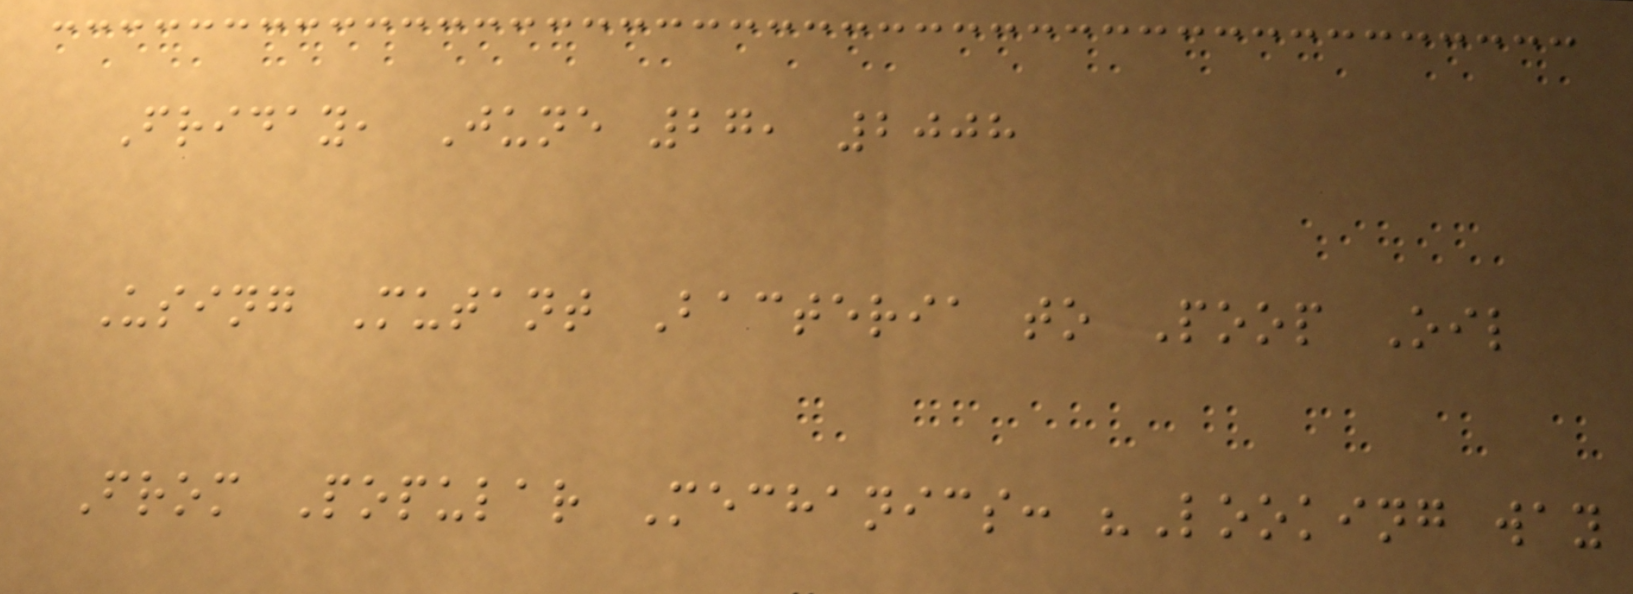Friday, June 27, 2008
Using Mutant Bacteria to Poop Oil
From Popular Mechanics: "Looking way
